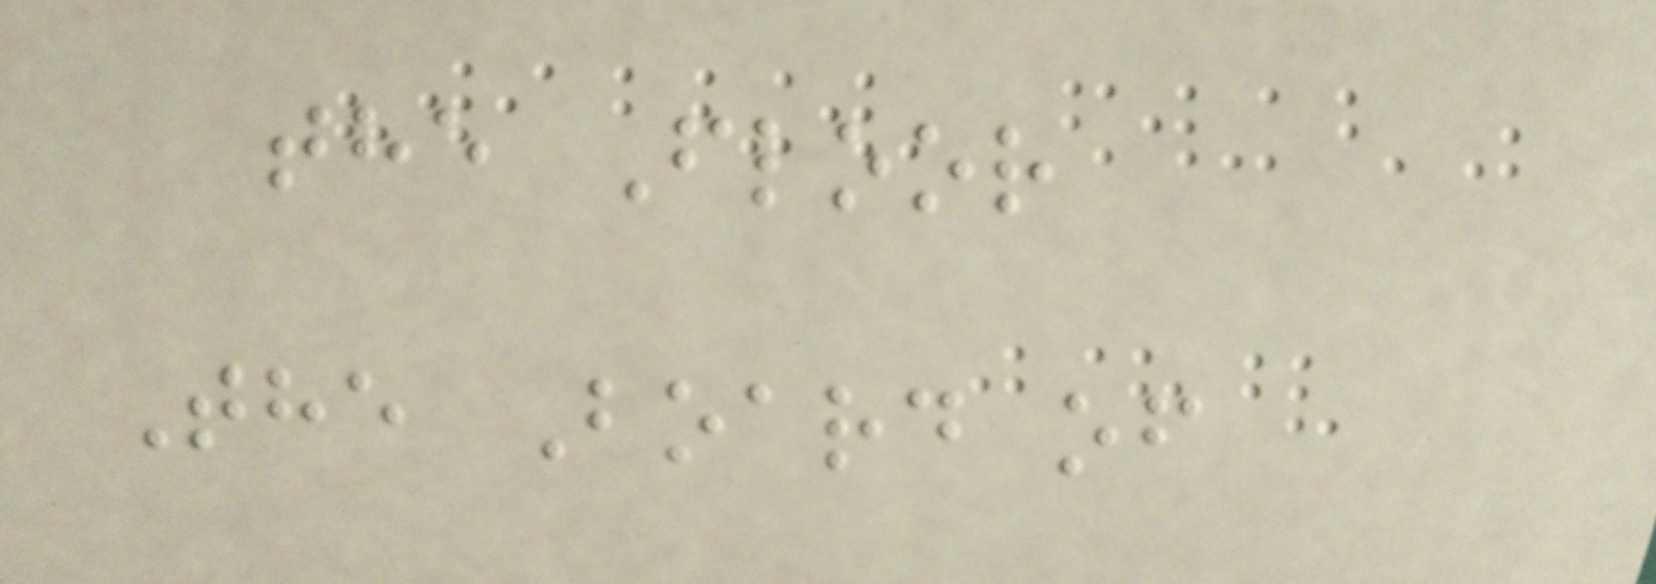the Floor
The Board of
